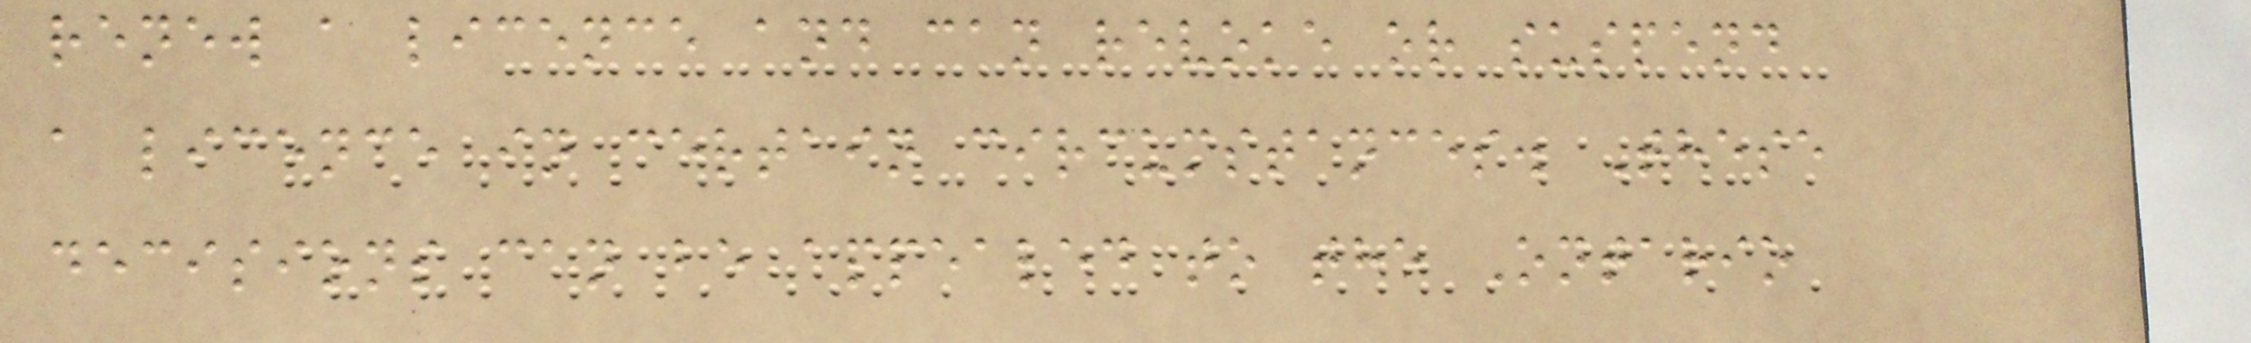renew a licence and can revoke or suspend
a licence in certain circumstances. These
decisions can be appealed to the Ontario
